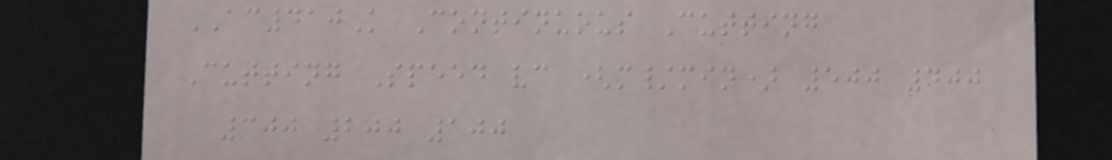AC410K Continuous Cutting
Cutting Speed vc (m/min) 500 400
300 200 100
